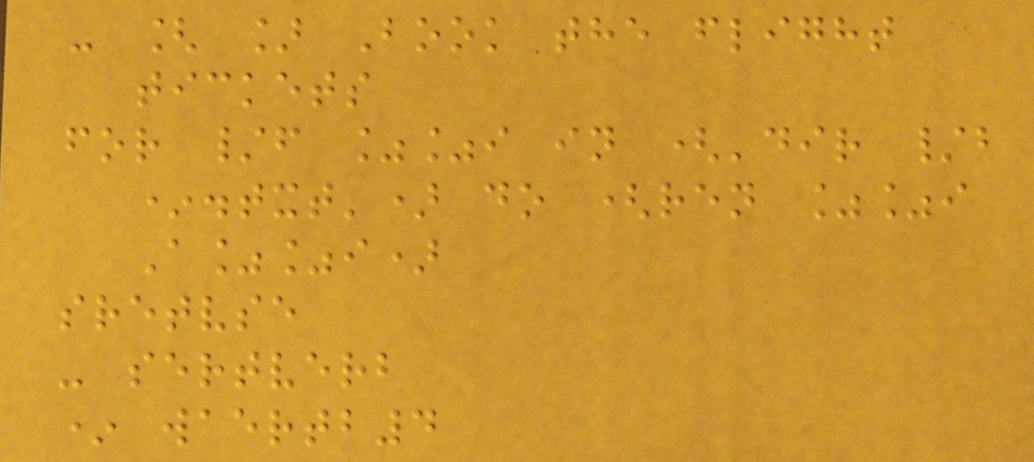- [ ] Book the flight
tickets
for /f %%i in ('dir /b
*.txt') do (ren %%i
A%%i)
sretvse
- sertverb
* waertb4
